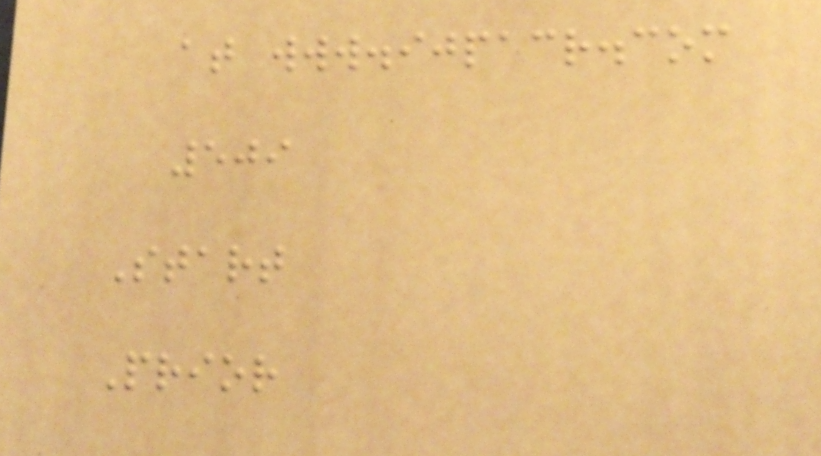at www.ijpacr.com
509
Start
Prior
